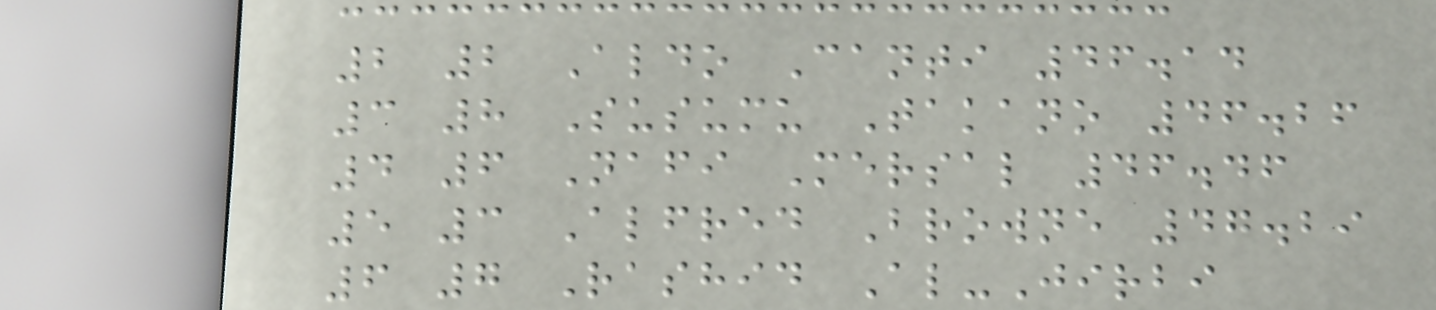2 2 Aldo Canti 46.14
3 8 Susumu Takano 46.26
4 6 Nafi Mersal 46.46
5 3 Alfred Browne 47.29
6 7 Rashid Al-Jirbi
